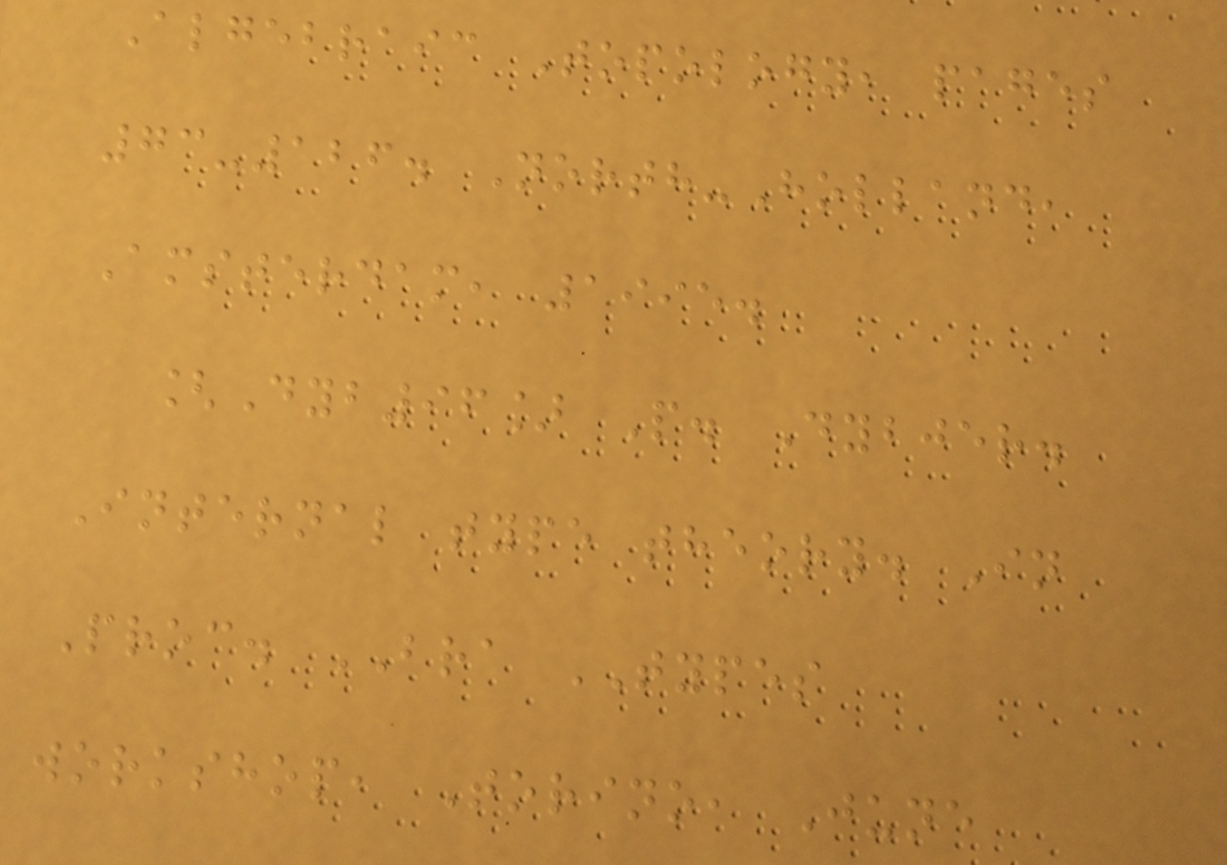Algebraic Topology, pages
73-126. North-Holland,
Amsterdam, 1995.
[Dyb96] P. Dybjer.
Internal type theory. In
Proc. BRA TYPES
workshop, Torino, June
